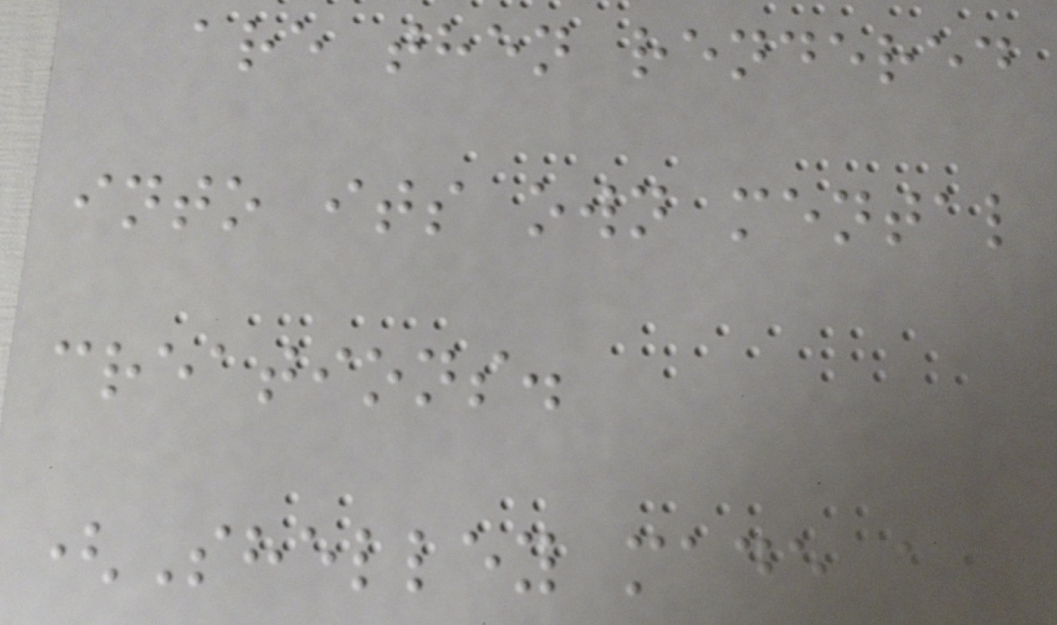are then rendered
into its own mental
creations.
(Shelley made a
